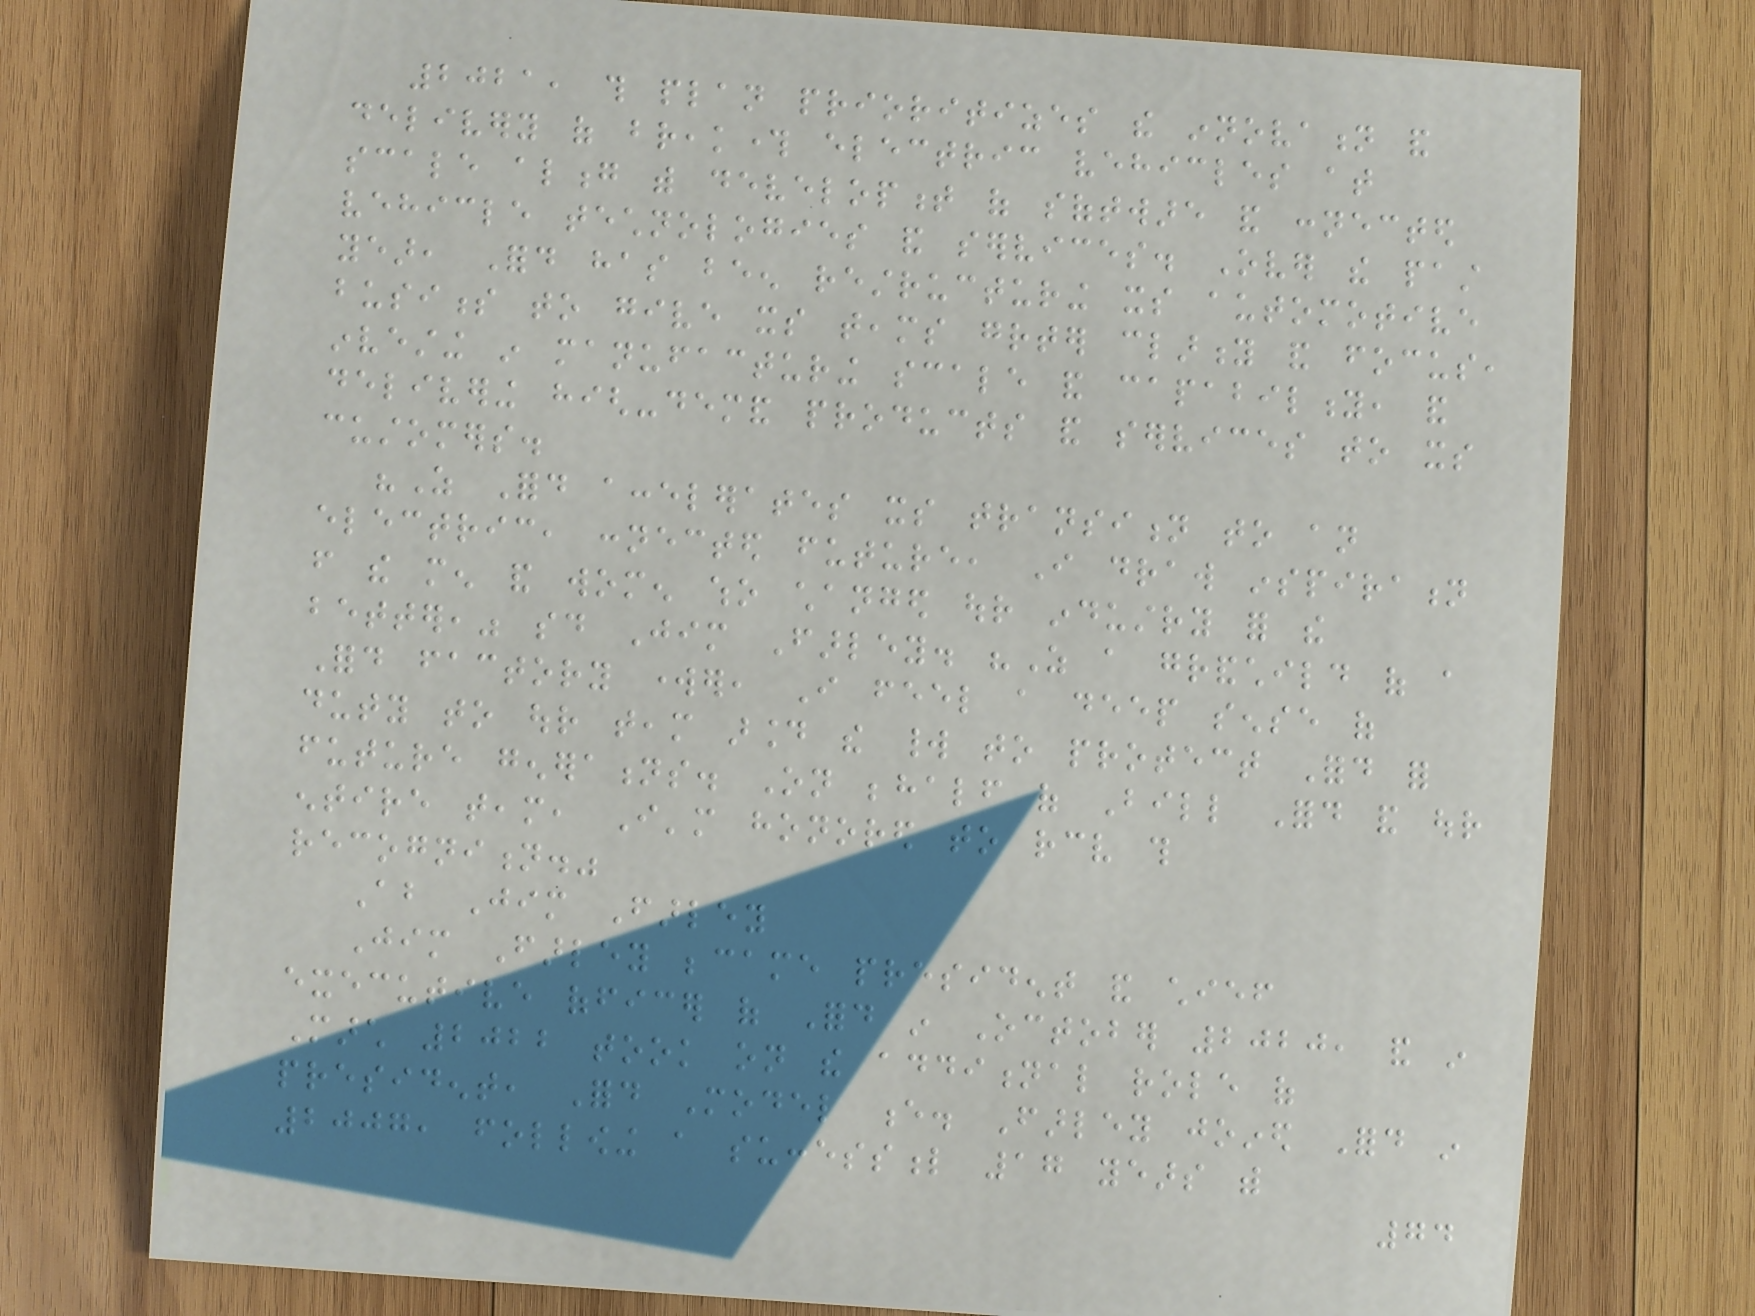2021, this plan prioritizes the innovation and
delivery of breakthrough electric vehicles at
scale along with development of software and connected
vehicle technologies and services. Over the past
year, Ford has been restructuring its automotive
business to give its teams greater clarity and focus,
investing in manufacturing scale and capability, and
delivering high-demand products and services to its
customers.
"As Ford accelerates its transition to an
electric, connected future, I draw inspiration
from the men and women who changed our industry for the
better," said Jim Farley. "As a grandchild of a
Ford factory worker, I feel a deep sense of
duty to our team around the world to protect Ford for
future generations. On behalf of Bill Ford and our
entire team, I'm honored to receive this
recognition."
About Jim Farley
Jim Farley became president and chief
executive officer of Ford in October 2020, and in
March 2022 took on the additional role of
president, Ford Model e. Farley joined Ford in
2007, following a successful 17 years with
74
